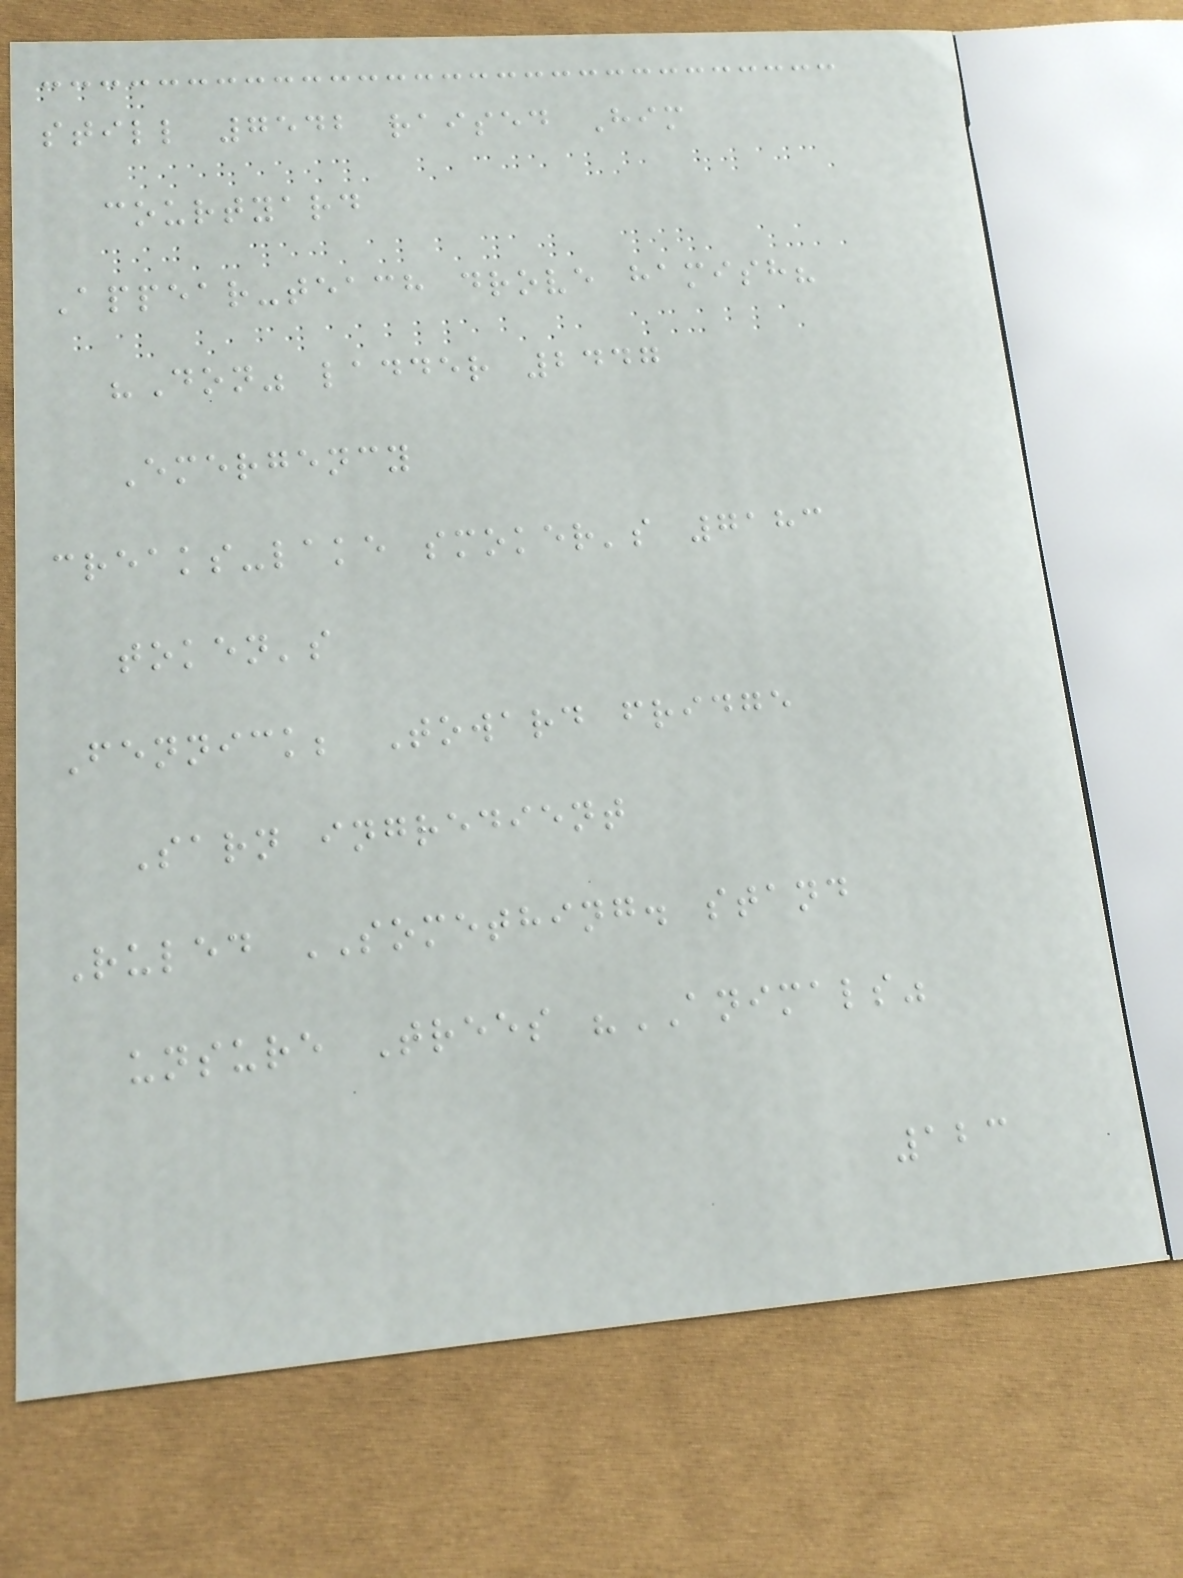still 7542 raised Him
courtyard
Appear-teach drove hamish?
"Don" ladder 2447
Emergency
creaks-lake smoker's 7183
token's
Fennick; Toward fridge
Sarn ingredient
Ruled SOMETHING. stand
unsure Trees "ANIMALS"
123
